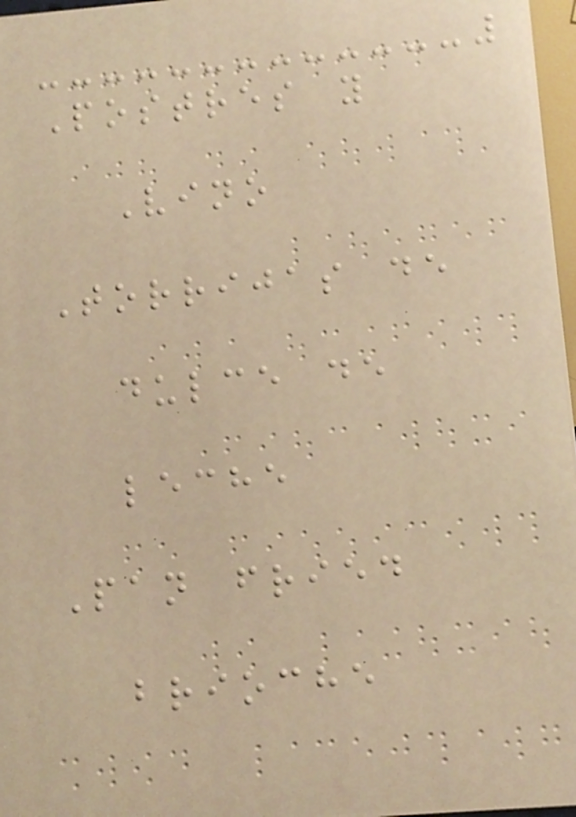Postres y
Vino
Torrijas de
dulce de
leche
Pan fried
brioche
